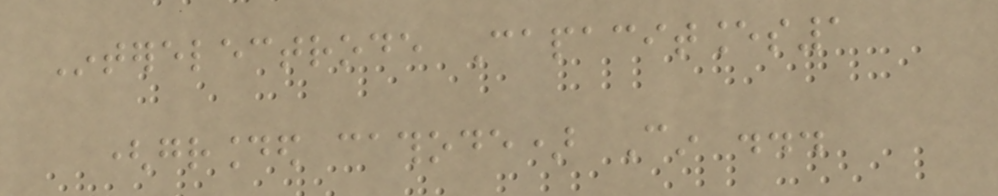Interelectrode Capacitances1
(grounded cathode) Cin ...
